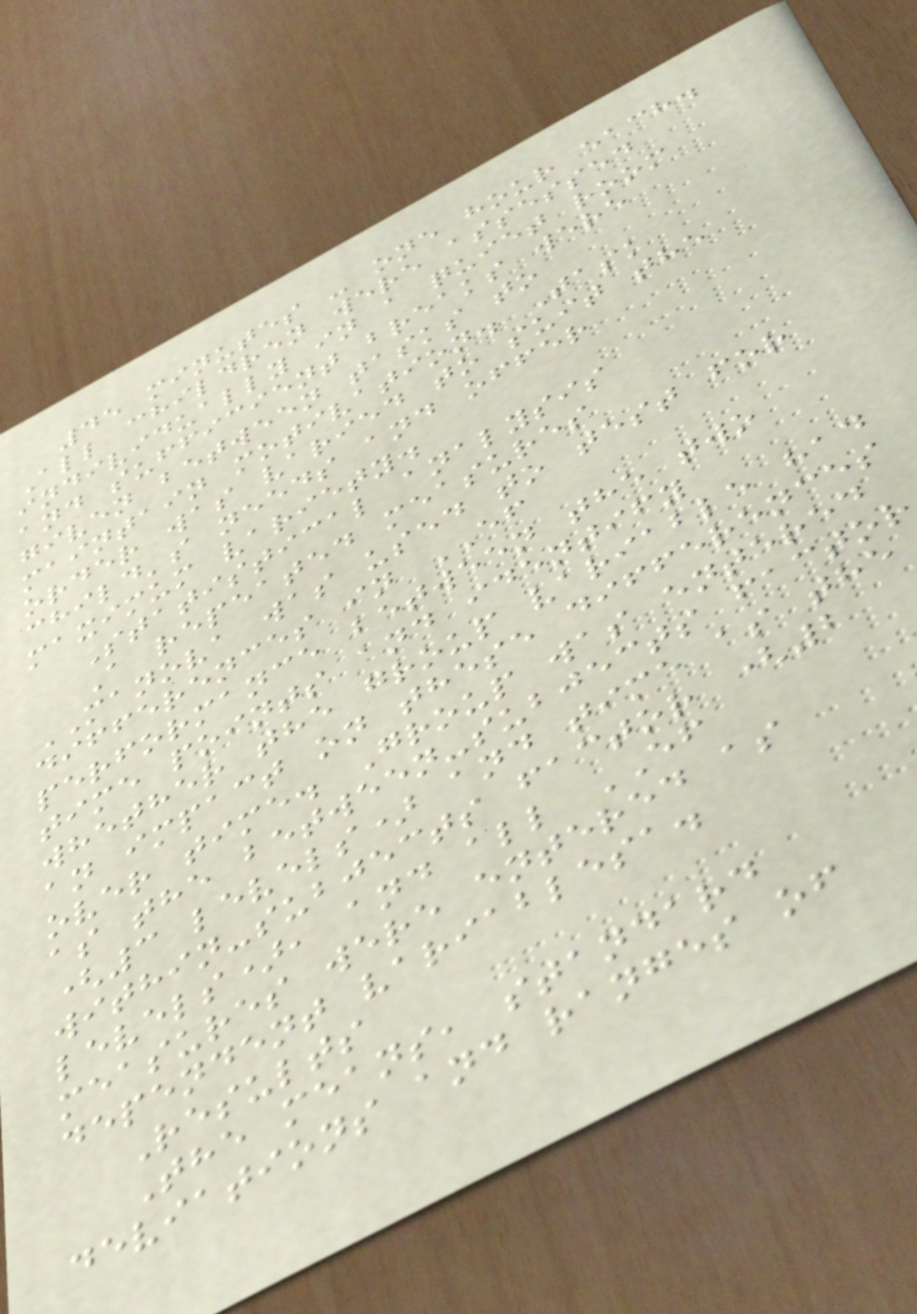45 minutes - one hour each.
All children were assessed
individually in a quiet room
and sufficient breaks were
given between tasks to
maintain motivation. Task
order was varied to suit the
child's needs and offer
maximum variety.
Statistical analysis
A repeated measures
MANOVA was used to test for
differences in EF
performance between the two
time points and identify
whether the group variable had
an impact on these differences
over time. Group was entered
as the between-subjects factor
(3 levels) and time as the
within-subjects factor (2
levels), and all EF
measures were entered as
dependent variablesa.
Results
The means, standard
deviations and ranges of
